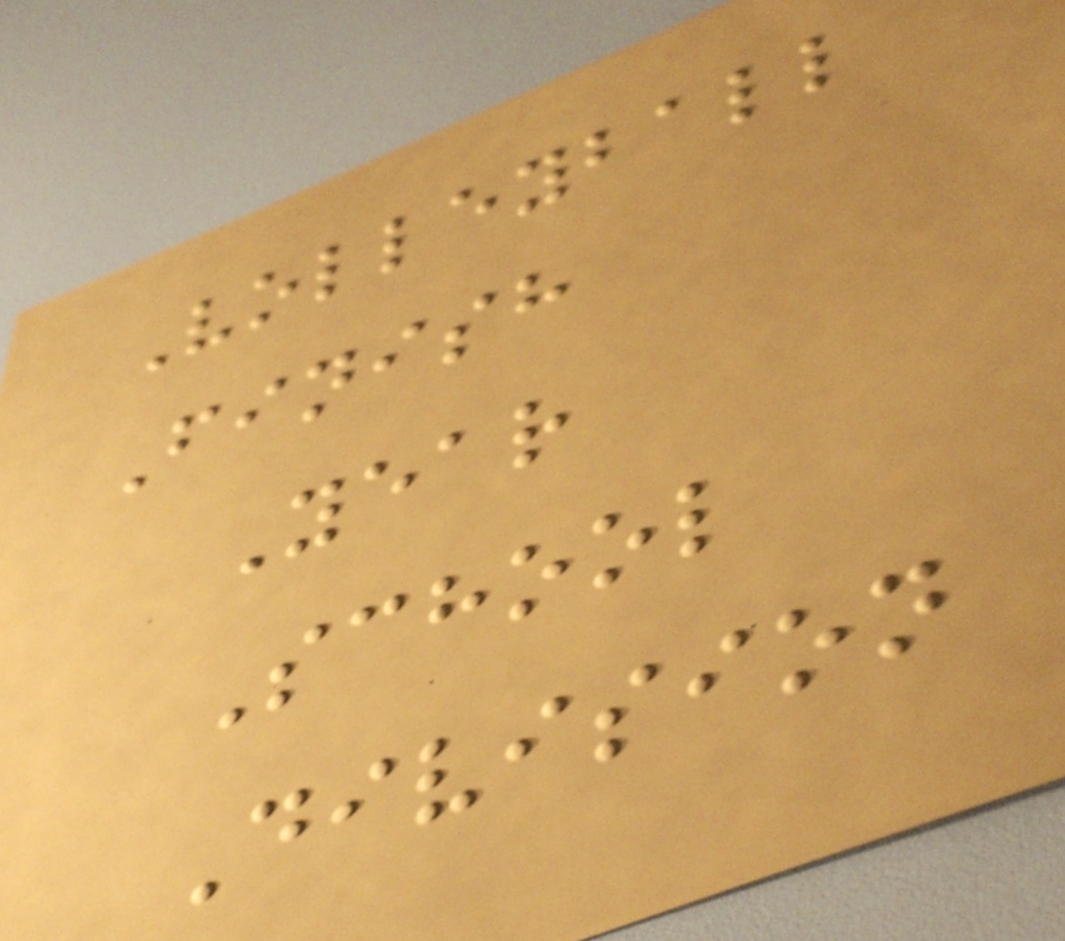Volleyball
Finish
Year
School
Division
